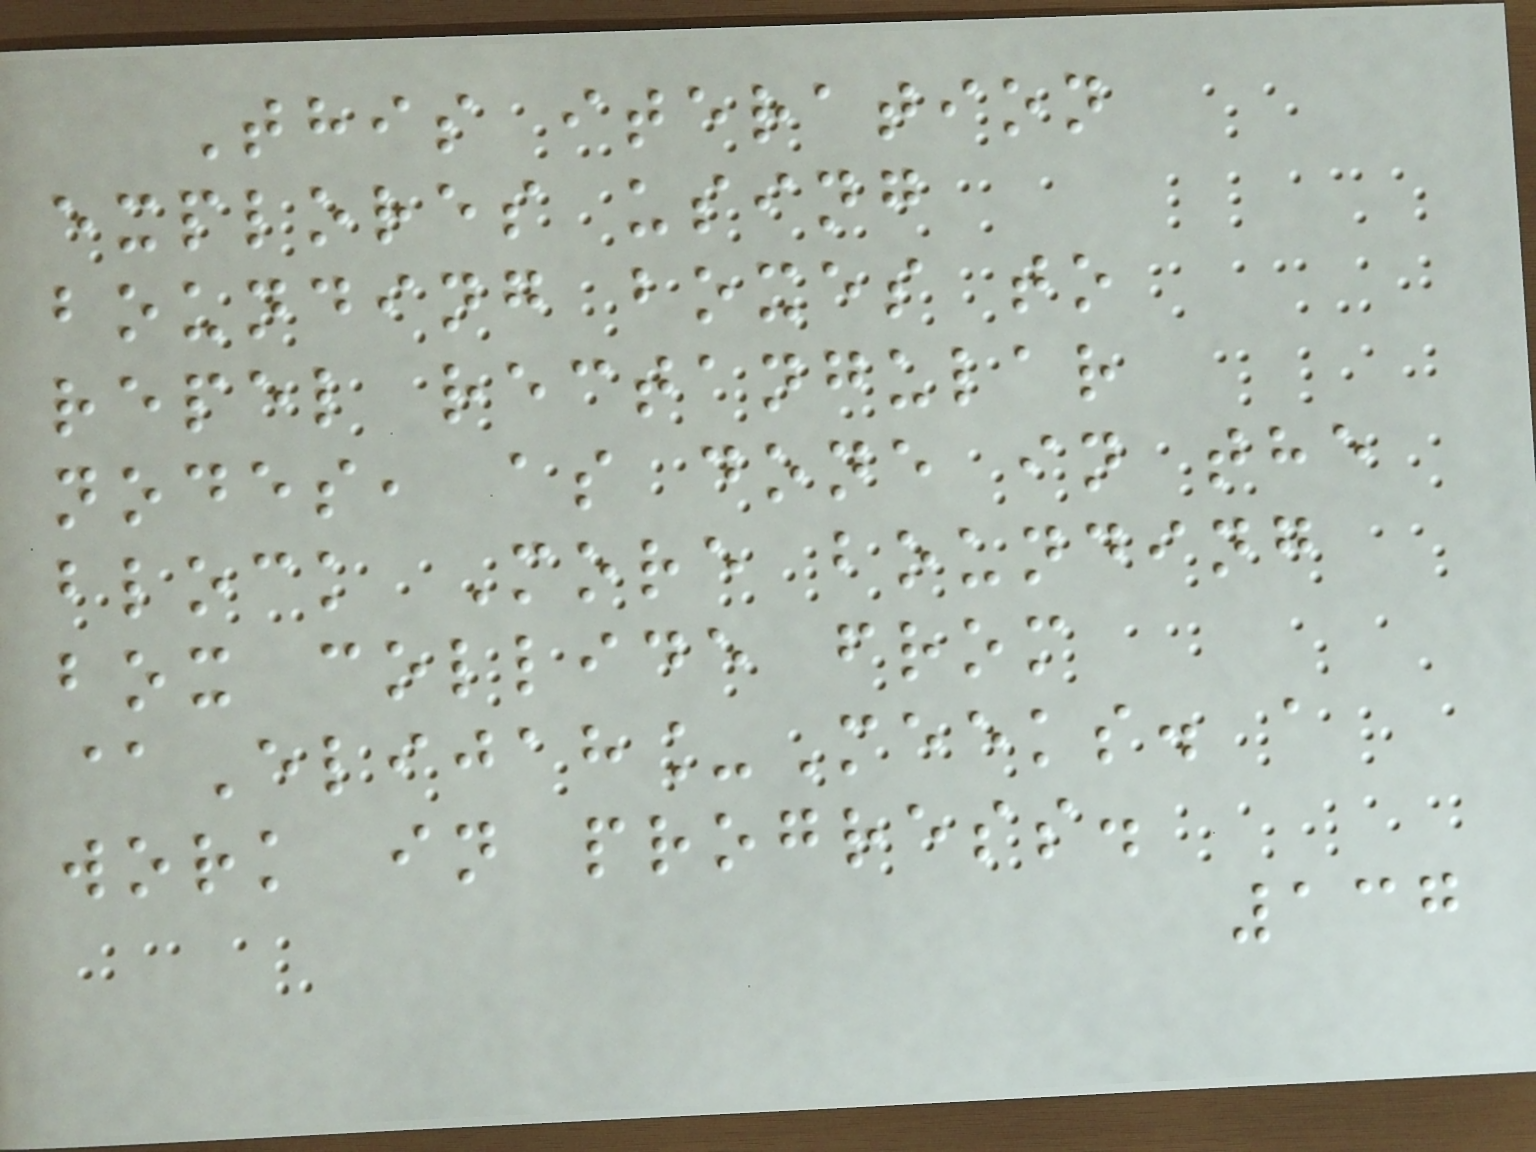This iteration
explores using
bounding boxes to
repel rectangular
nodes, as done in the
block More bounding
box collide from
@Elijah_Meeks. a
work in progress.
137
